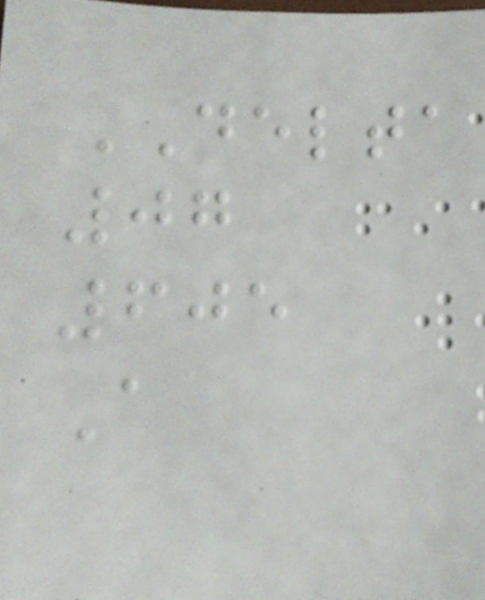DELTA
07
605
A
